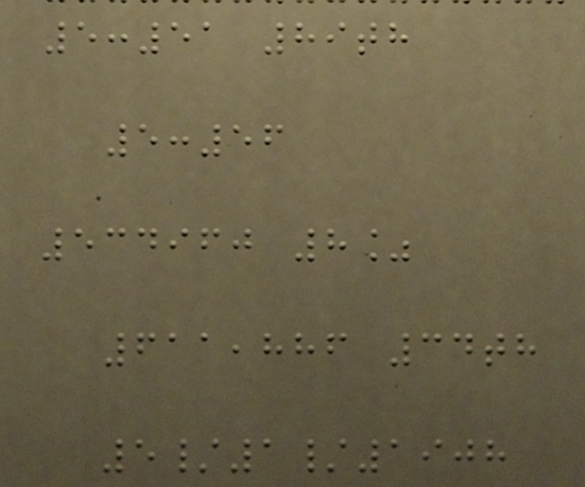5:51 89th
5:56
534960 8%
611,886 34th
5/1/1908
